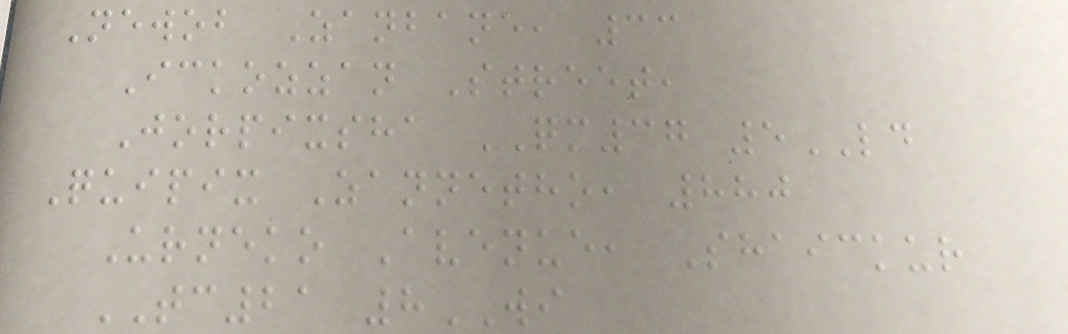Newob Zanbane, 33
Ickozzan Street,
Jorpixsha QM37 5LD
Quipix Zannetho, 880
Urneko Avenue, Shaickur
TC21 8WI
